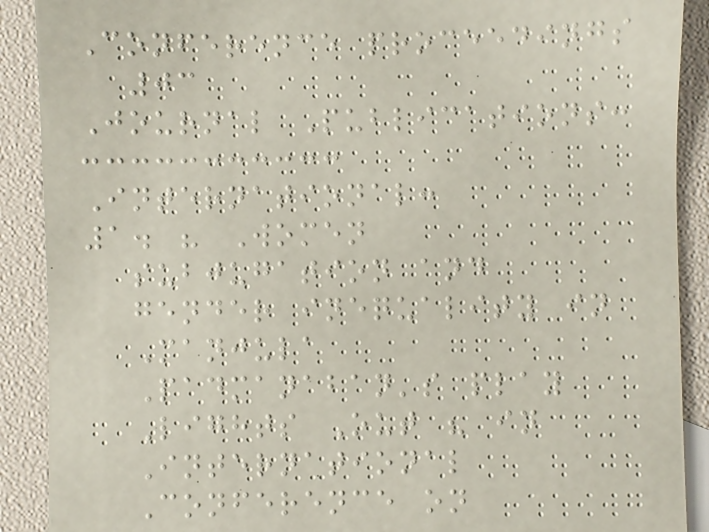Conference proceedings
03
Journal Publications:
International:
1. " Women
subjugation and
gender inequality in
Manjula
Padmanaban's play
Lights Out " in
International
Conference on
